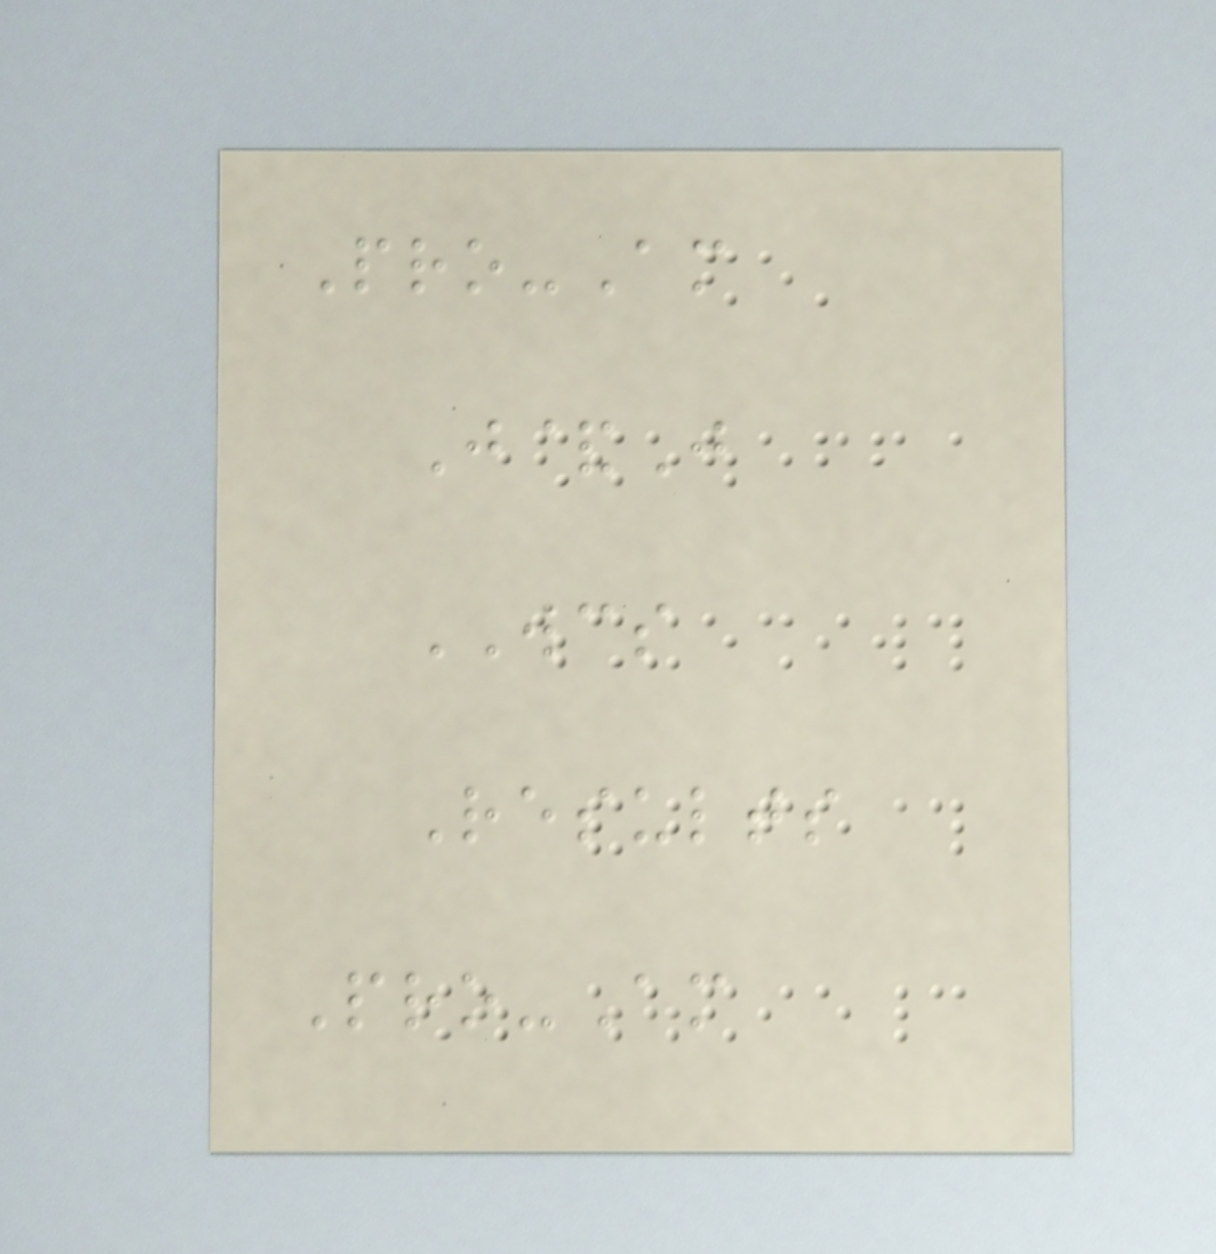Pro-Am
J&J
WCS
Results
Pro-Am
